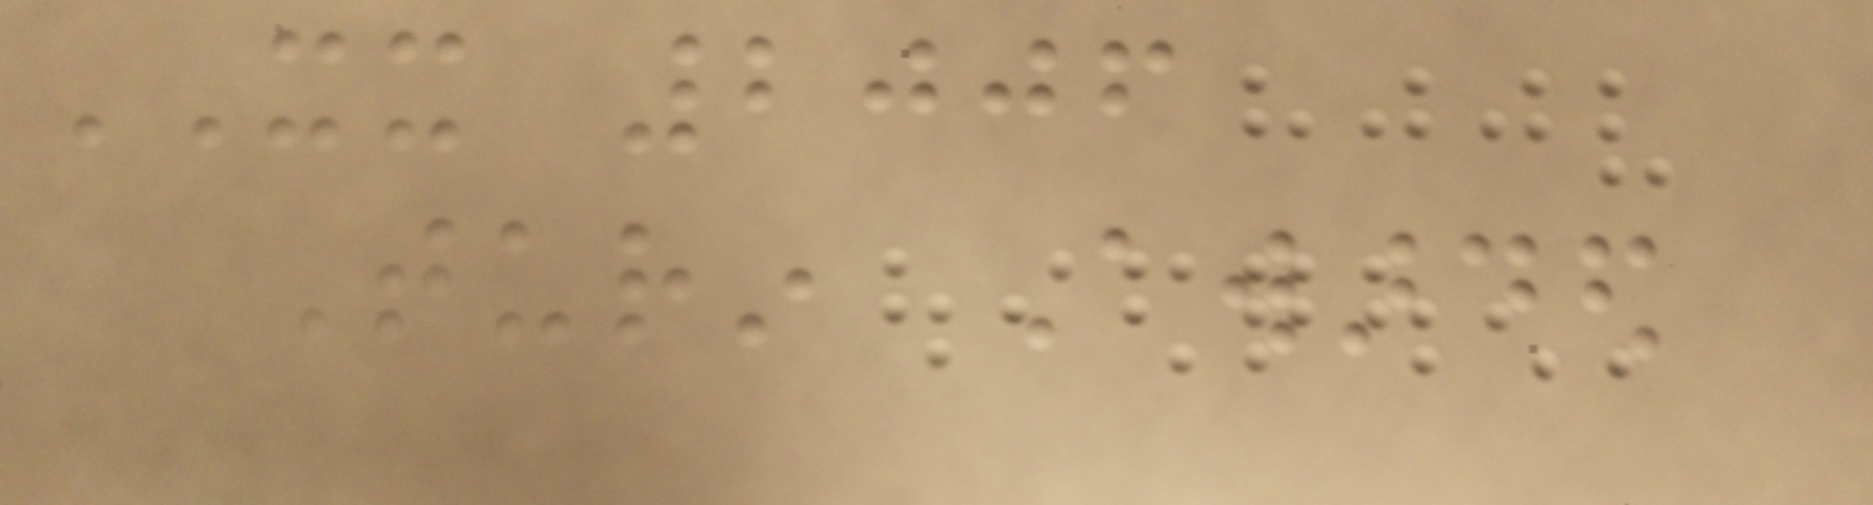XX 2006
Turin Awarded
